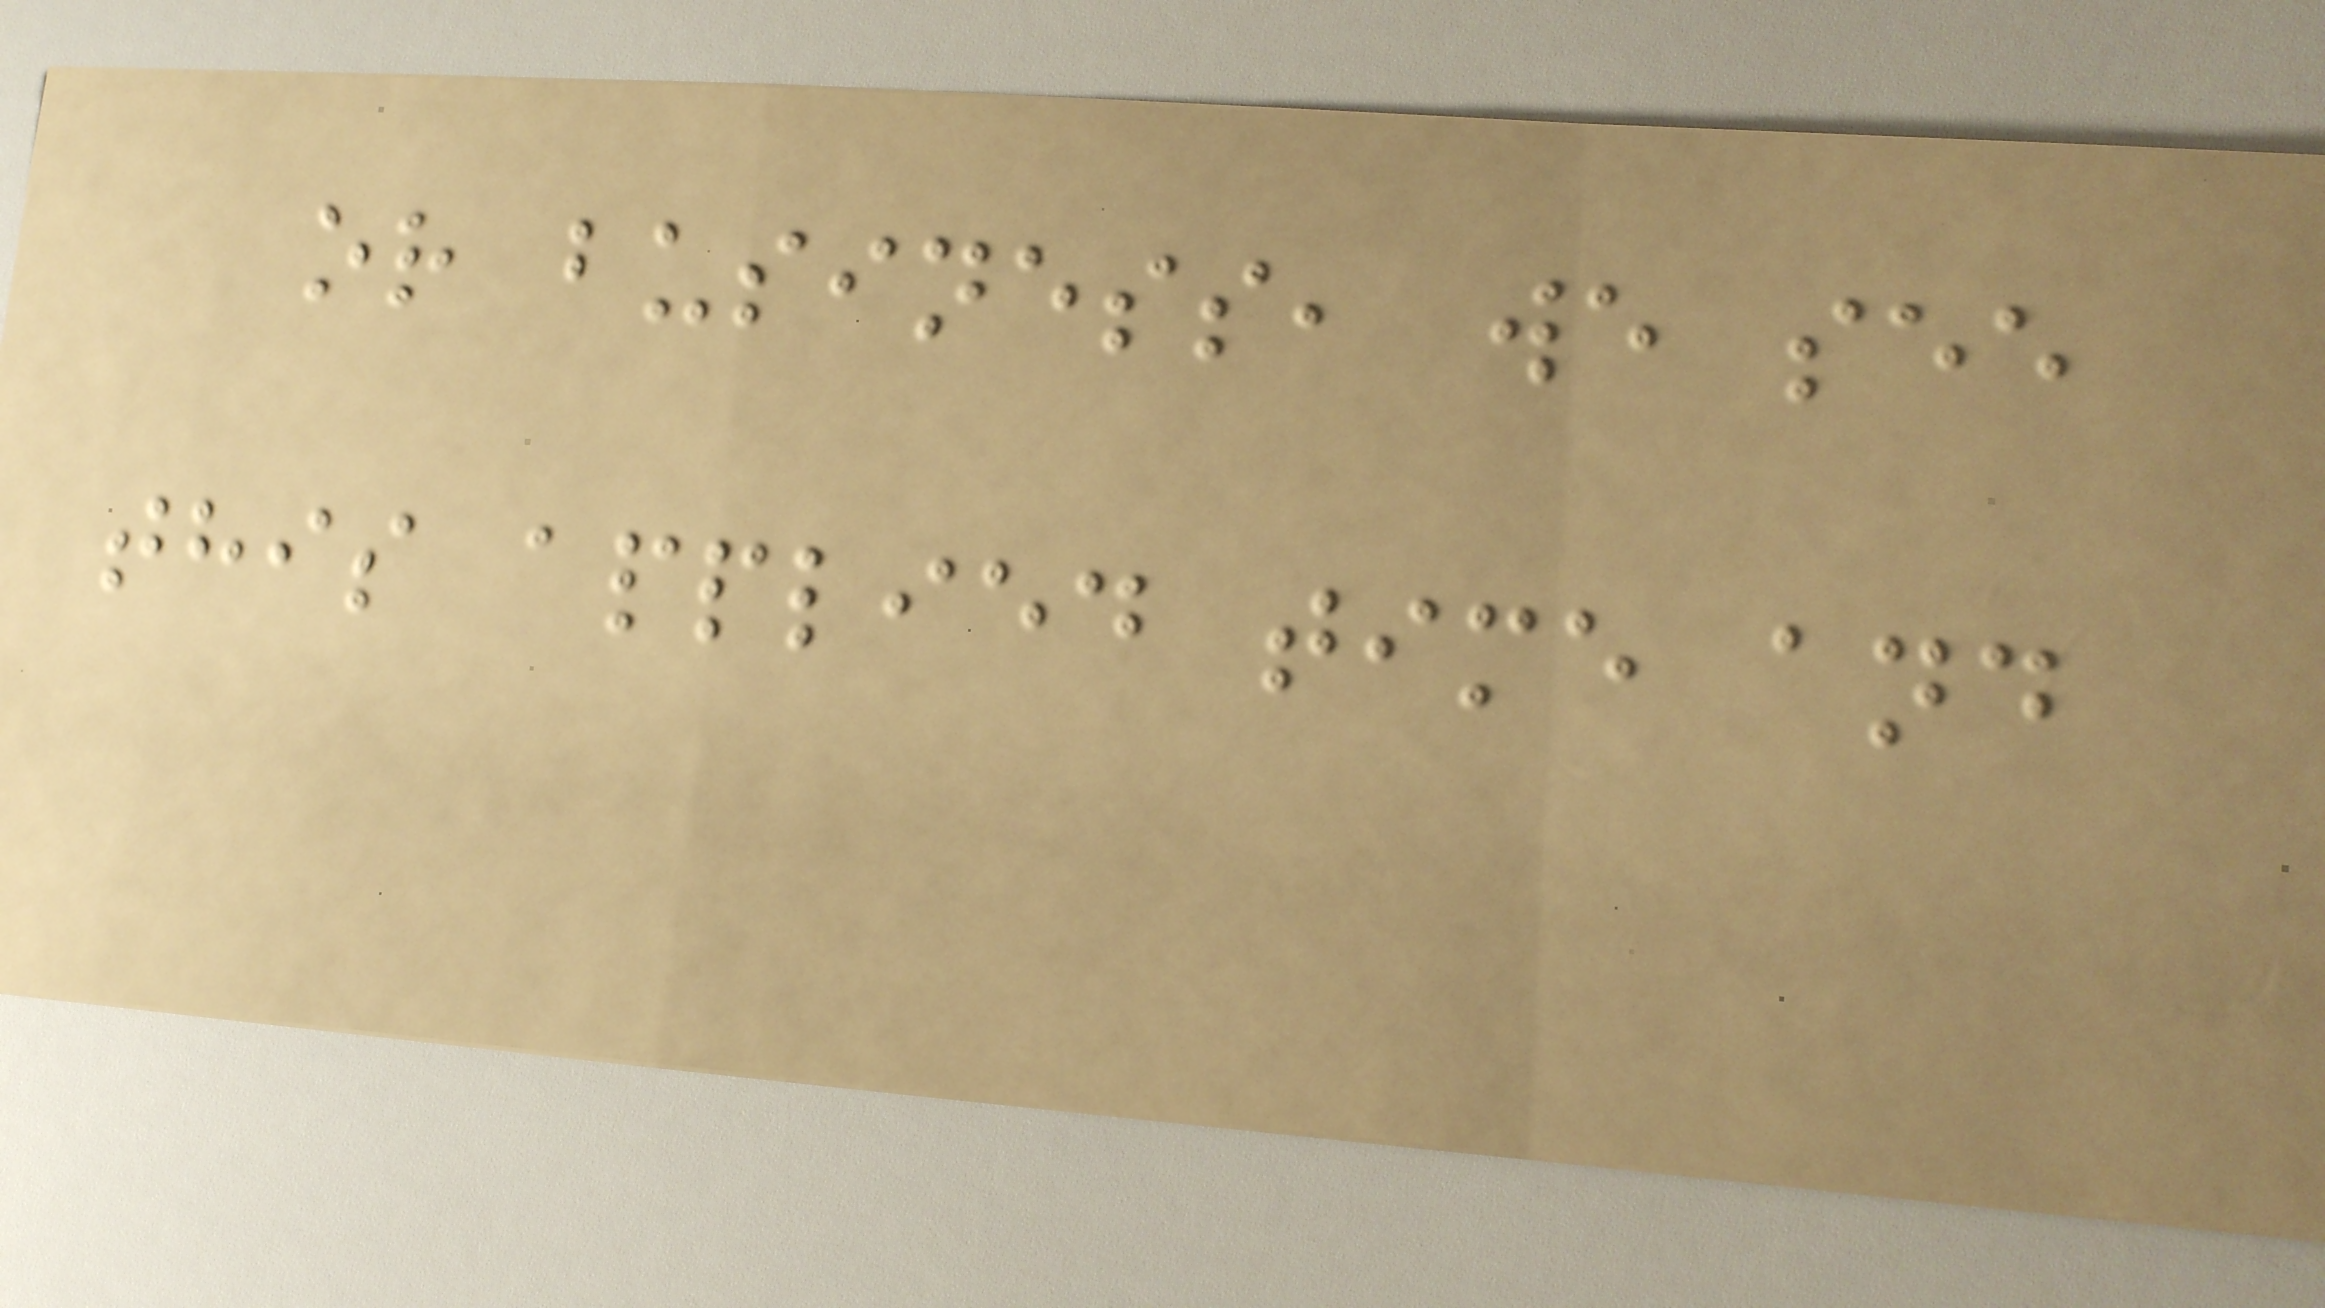or business, we see
this applied time and
